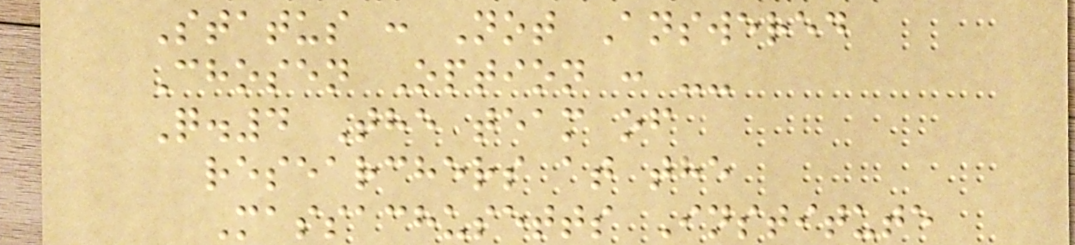Status : Not Answered
Chosen Option : --
Q.4 The team of
researchers at the
Massachusetts Institute
